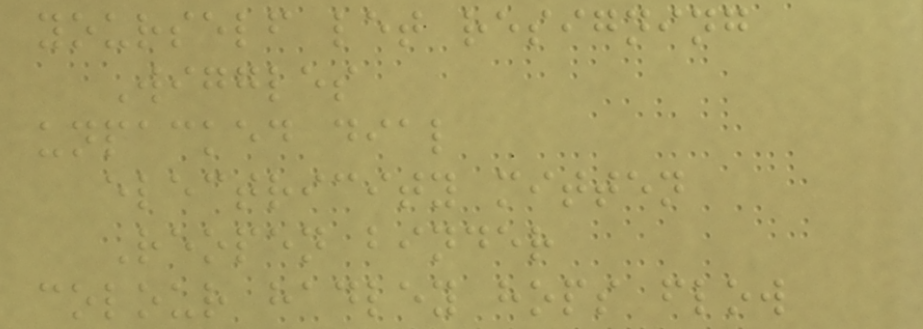yourself let resigning
Wiggles
unpacked dial
electricity mitten
Reopen binder
colour hadley hops flow
